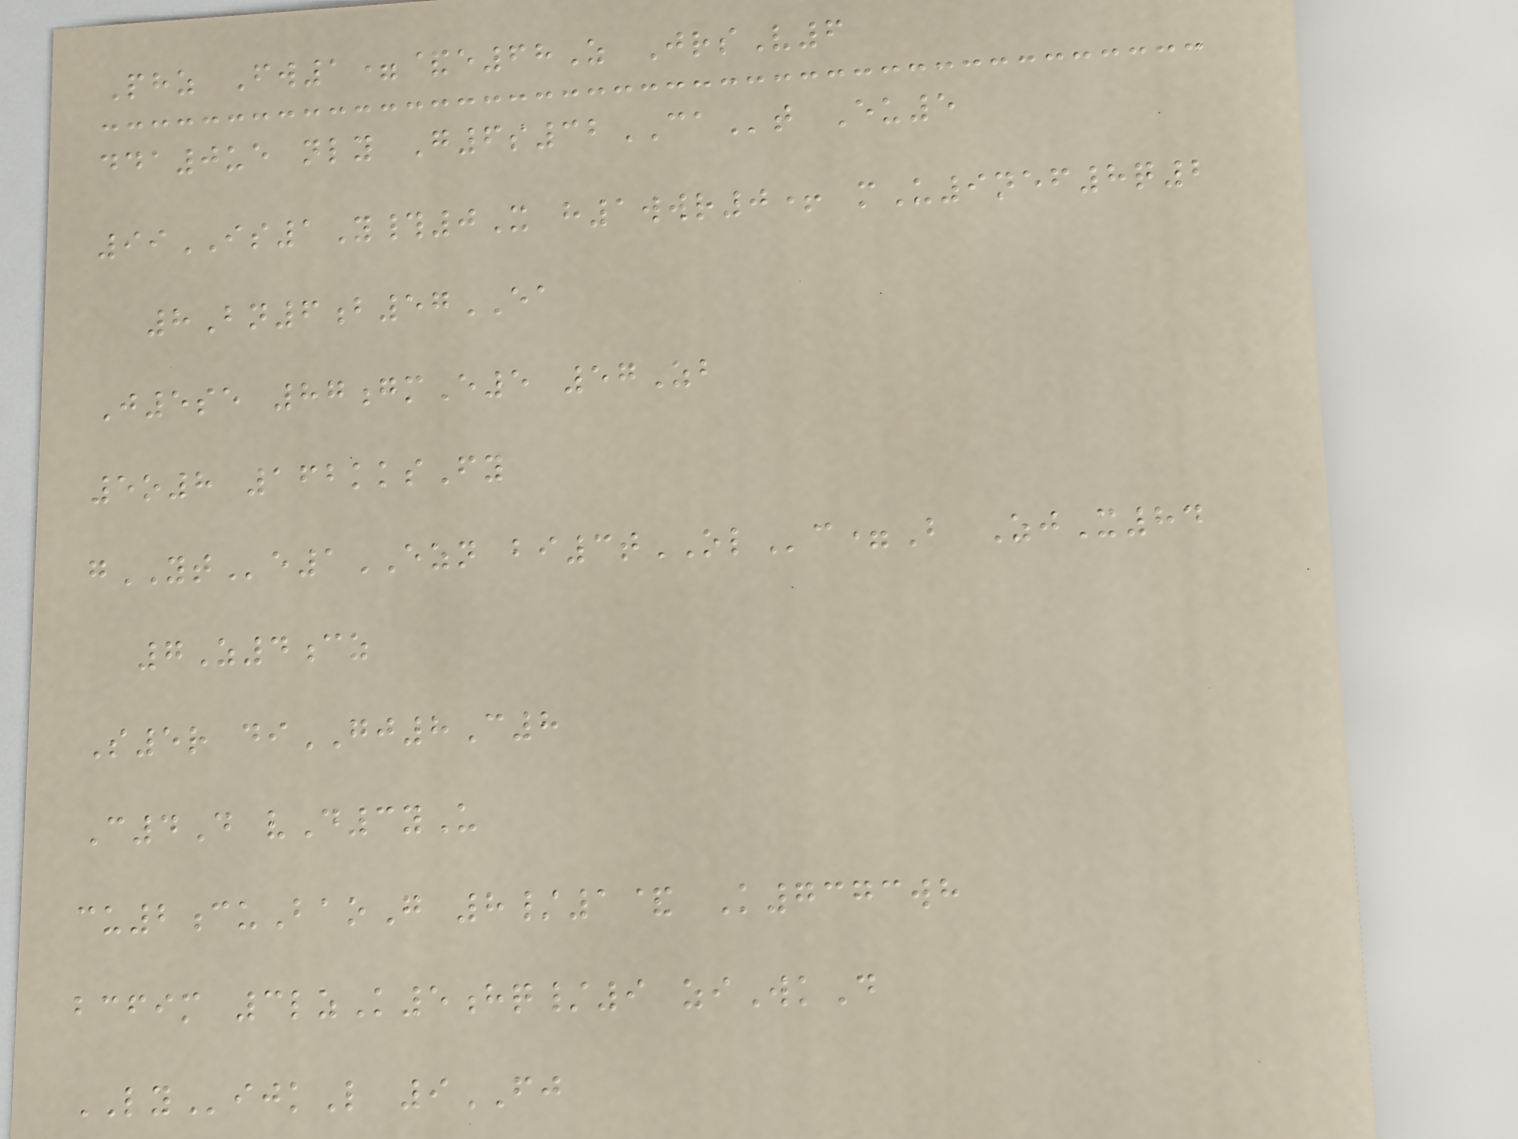Phz Fw1=&e68Z JrsV6
dda0ue nly G6s32CAt Eu5
99IS1Y#0X h1wwr0+ mU9nef8q2
8Bn6b57EA
J5se 87gmE5 57Zb
5o8 162kksFy
gYTe1EZN bi3tOLc=B ZjX84
7Z4cz
S5r diGJ8C8
C4D vD3yU
cu2cuBaoG 8/1& K7373wh
bcfim 3lzK5hq/9 ziWkD
LYijkL 9FJ
